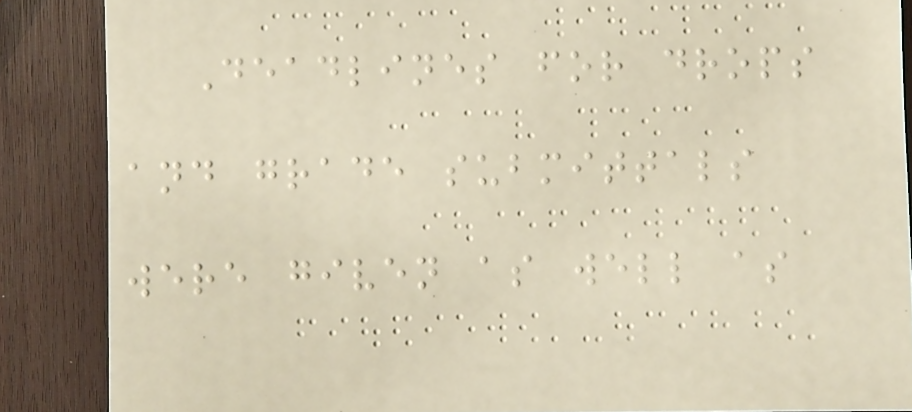Deadlines for drops
and grade submittals
were given as well as
